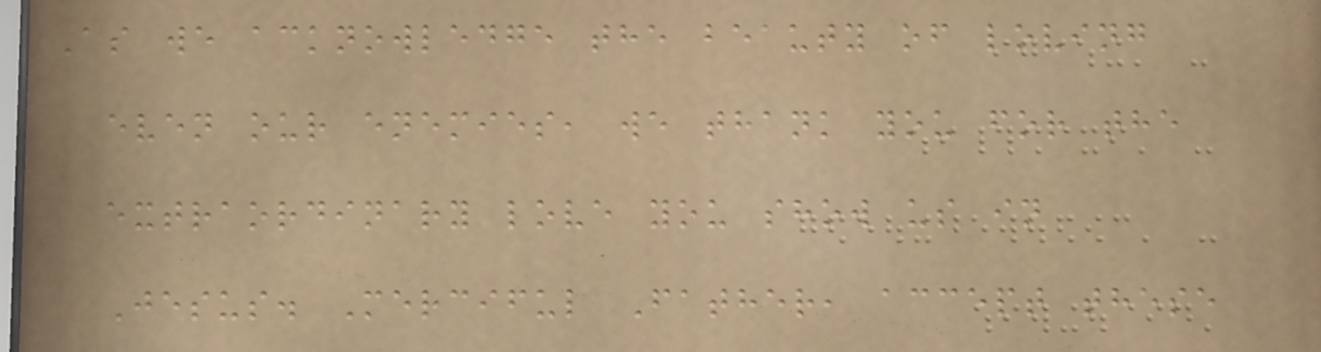As we acknowledge the beauty of loving
even our enemies, we thank you for the
extraordinary love you show us in
Jesus. Merciful Father, accept these
